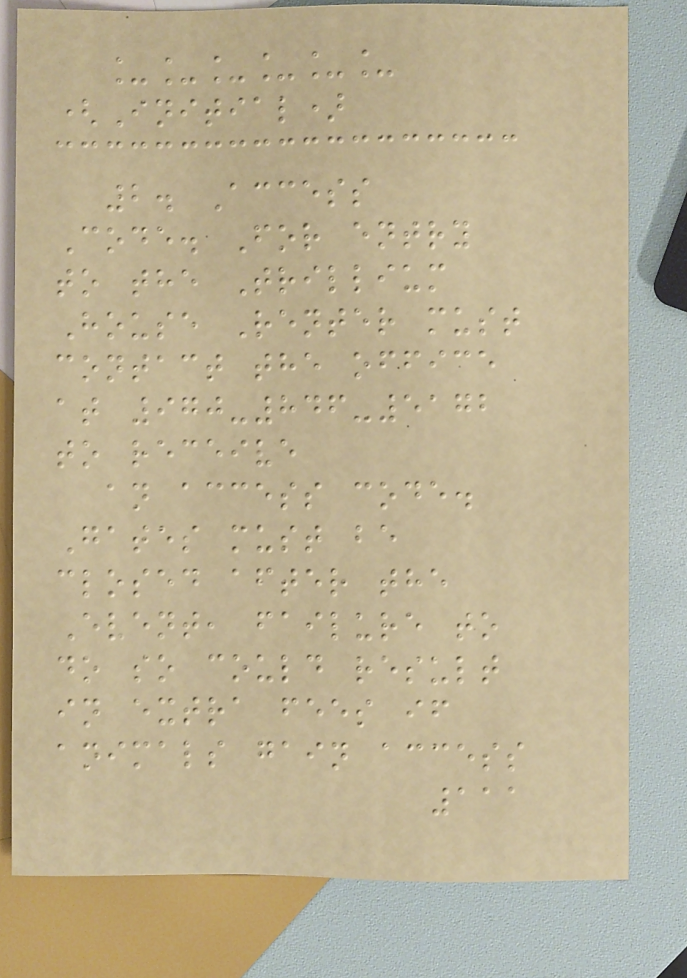______
(Initial)
2. Access
Code. For entry
to the Trillium
House Renter must
contact the office
at 970-846-5172
to receive
an access code.
Gates must be
closed after the
Event, failure to
do so could result
in extra fees if
animals gain access
111
